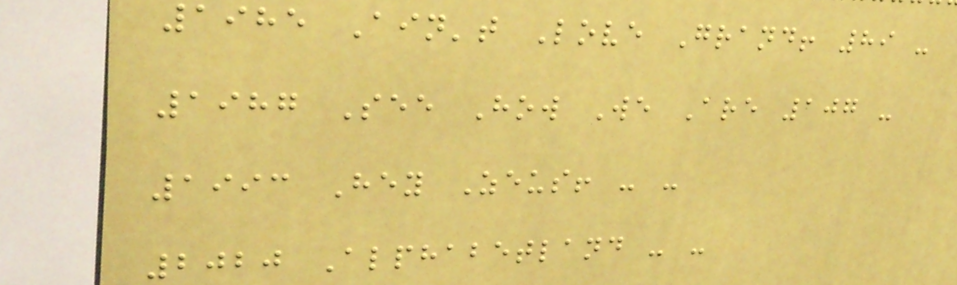1985 Ain't Love Grand! 89 -
1987 See How We Are 107 -
1993 Hey Zeus! - -
2020 Alphabetland - -
